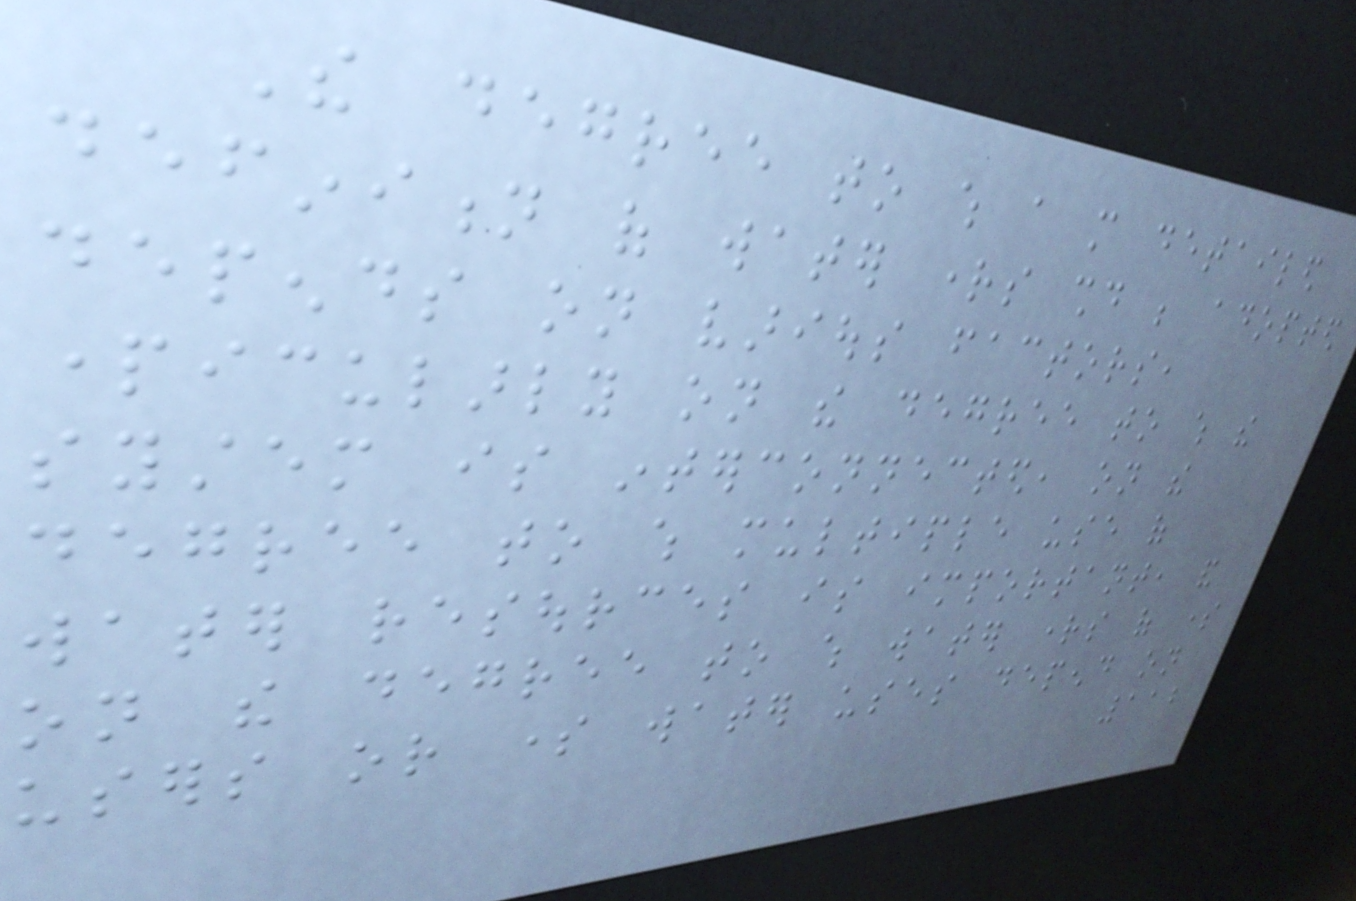The degree to which a more detailed
definition of water rights should be adopted
depends on various factors,
particularly on the degree to which the
system is interconnected, on the
degree to which multiple use of
water resources is important, and
on the degree to which water rights of some
users or some water uses depend on
112
